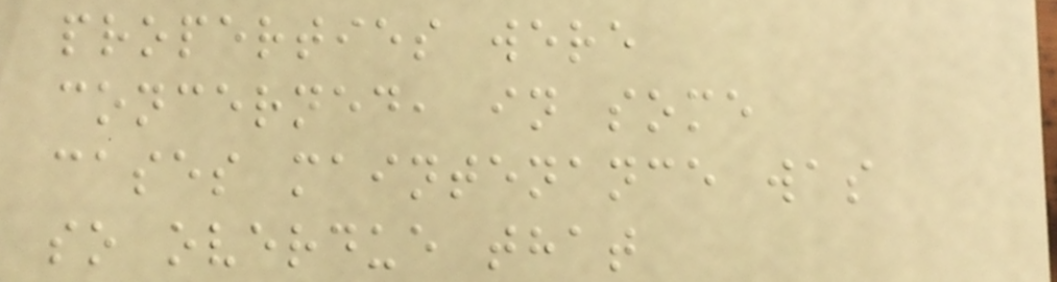properties were
concerned, in some
cases maintenance was
so overdue that
